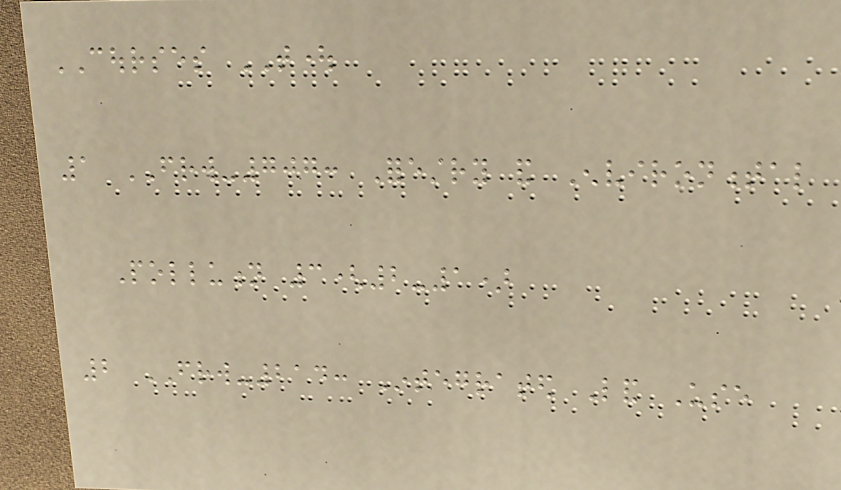COURSES TOUGHT
1 FRW-707: Forestry and Environmental
Pollution 3(2-1)
2 FRW-214: Integrated Land Use
